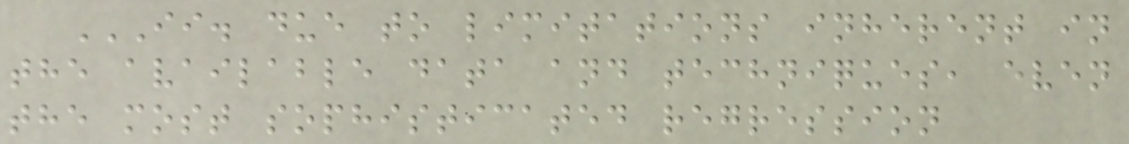II. DUE TO LIMITATIONS INHERENT IN
THE AVAILABLE DATA AND TECHNIQUES, EVEN
THE MOST SOPHISTICATED REGRESSION
